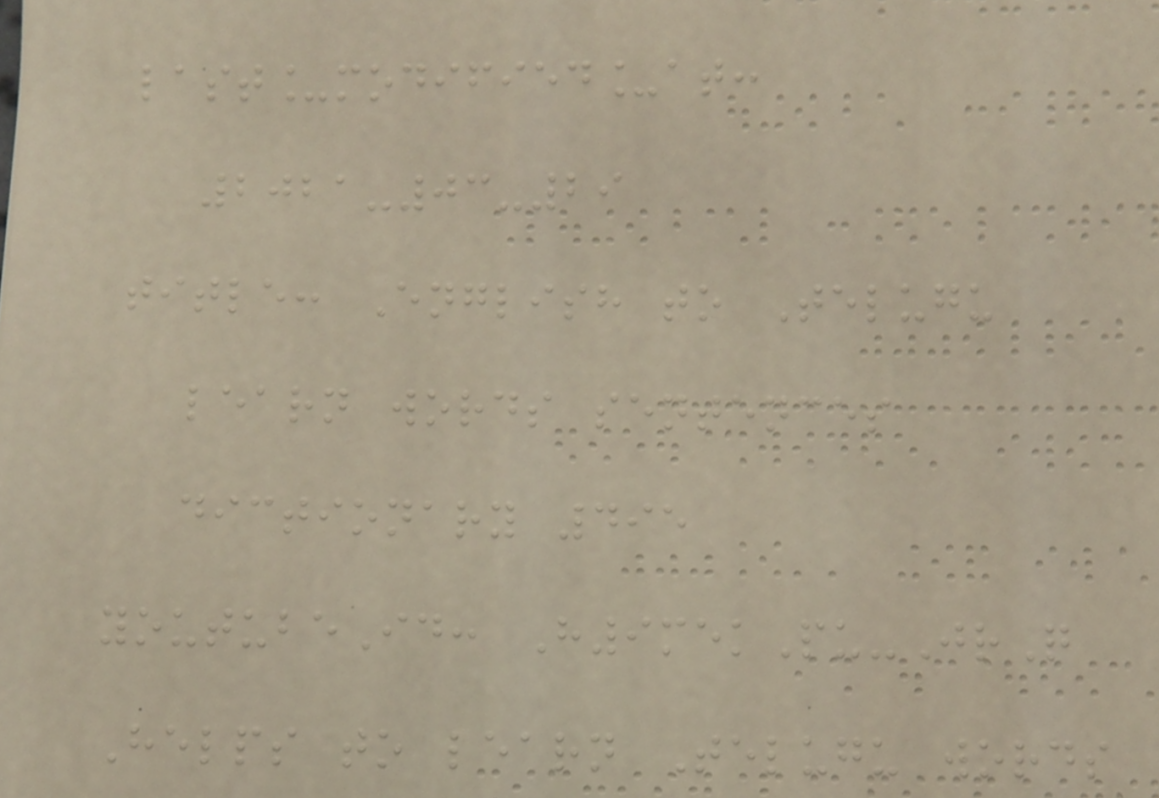last_modified_at:
2021-03-29
title: English to Telugu
learn words sentences
dictionary 495
youtubeId: H9mekPu-JrQ
Helps to learn Telugu words
